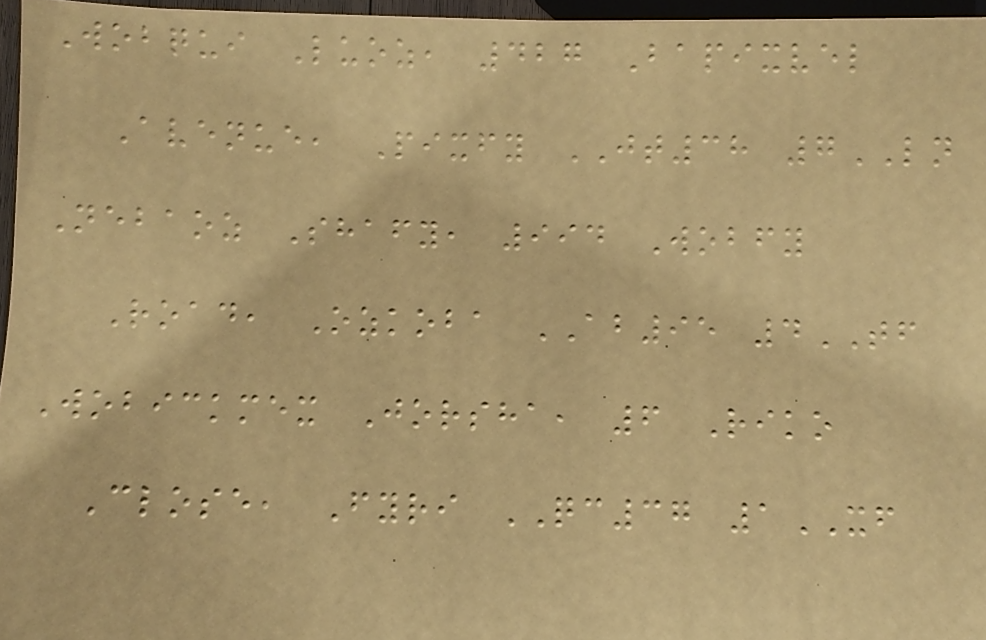Wobqui Luoz, 427 Bapixvel
Avenue, Pixfy JT38 7LN
Nebaoz Shafy, 994 Wobfy
Road, Ozkoba AB95 4TF
Wobickmex Jorsha, 6 Riko
Close, Fyri QC37 1XF
